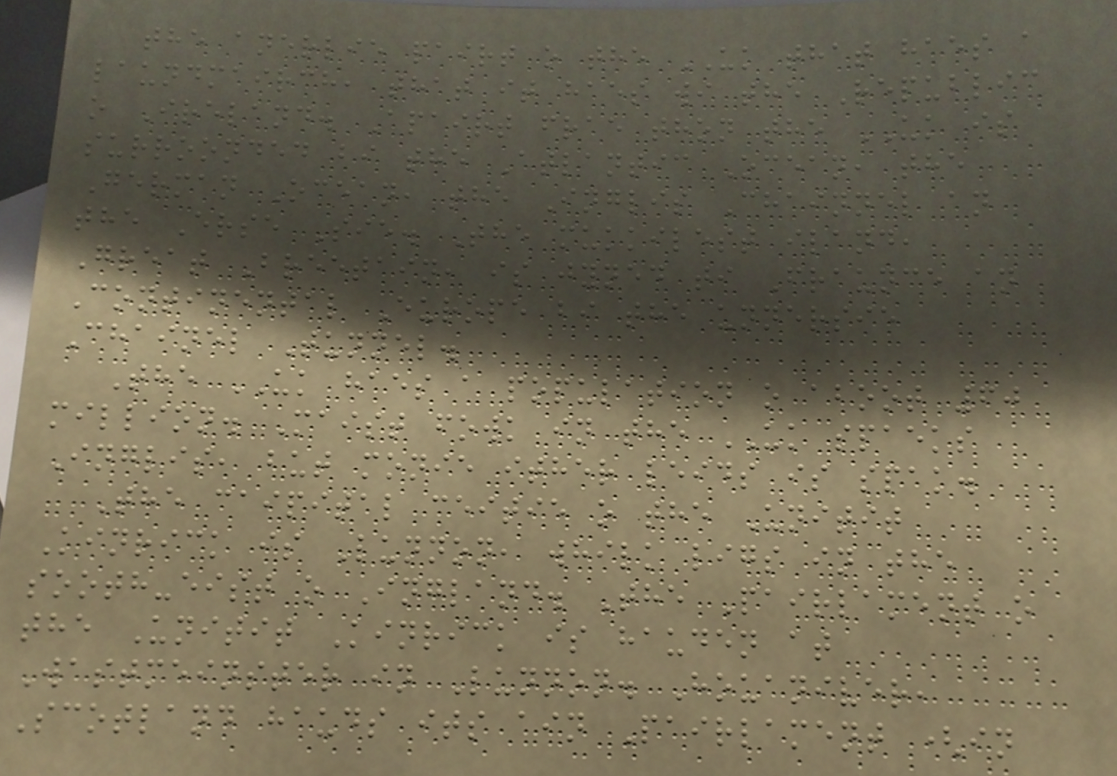the anerlie pairt o the UK that haes a
laundmairch, that it haes wi the Republic
o Ireland. Apairt frae thon the UK is
surroonded bi the Atlantic Ocean, the
German Ocean, the Inglis Chainnel an
the Erse Sie. The mukkilest iland,
Great Breetain, is jyned ti Fraunce an
Continental Europe bi the unnersie
Chainel Tunnel.
The UK haes a population o aboot 60
million. Maist fowk in the UK spaeks
Inglis, but monie ither leids is spak.
The caipital ceitie o the Unitit
Kinrick is Lunnon, whilk ligs in the
sooth-eist o Ingland. The Pairlament o
the Unitit Kinrick is hauden at
Wastmeinster in Lunnon. Houaniver,
Scotland hauds its ain Pairlament (in
